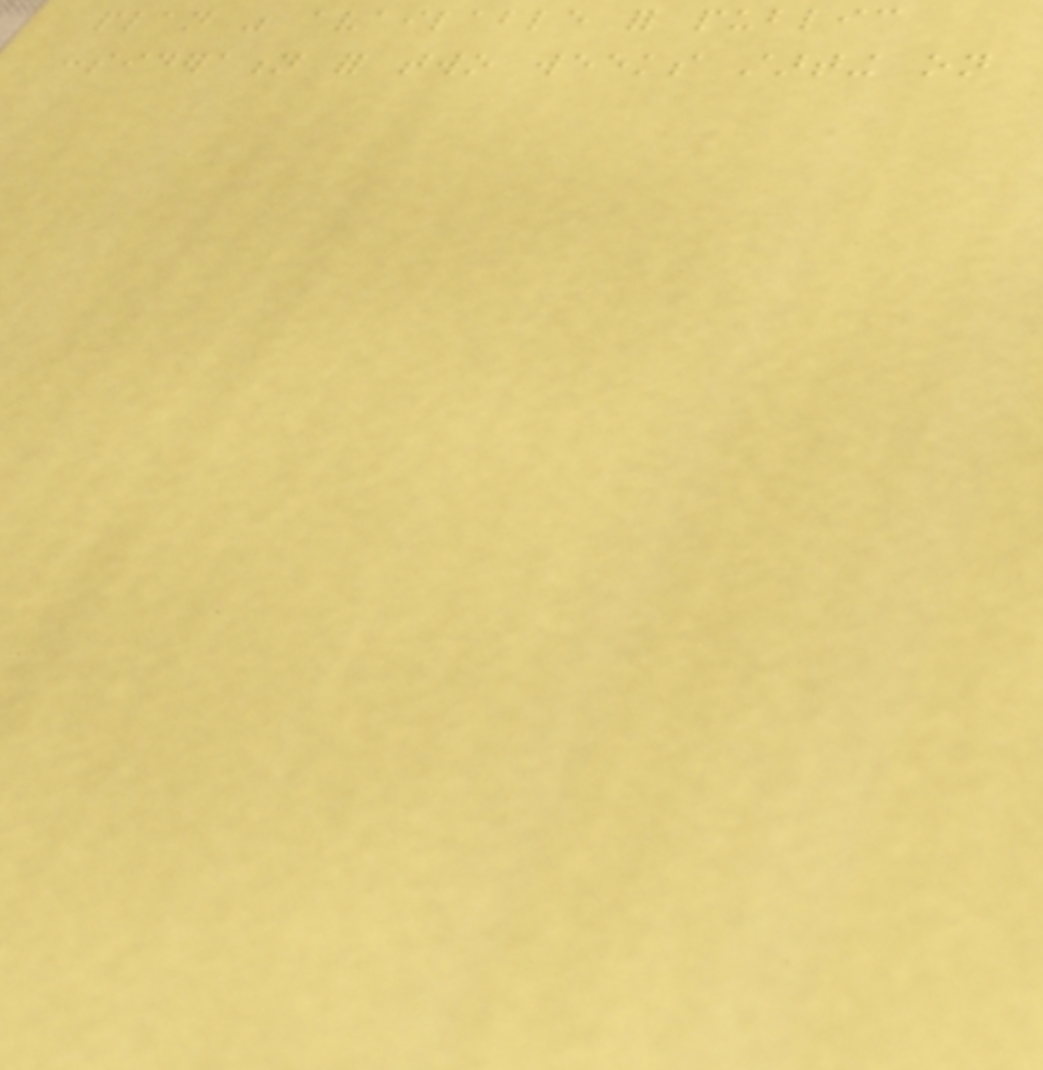plan was available for public
consideration for two weeks starting on
